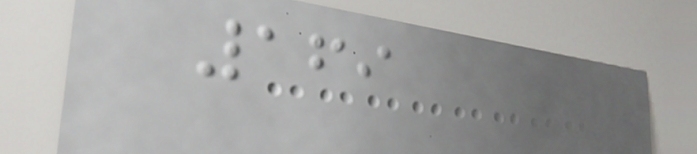169
